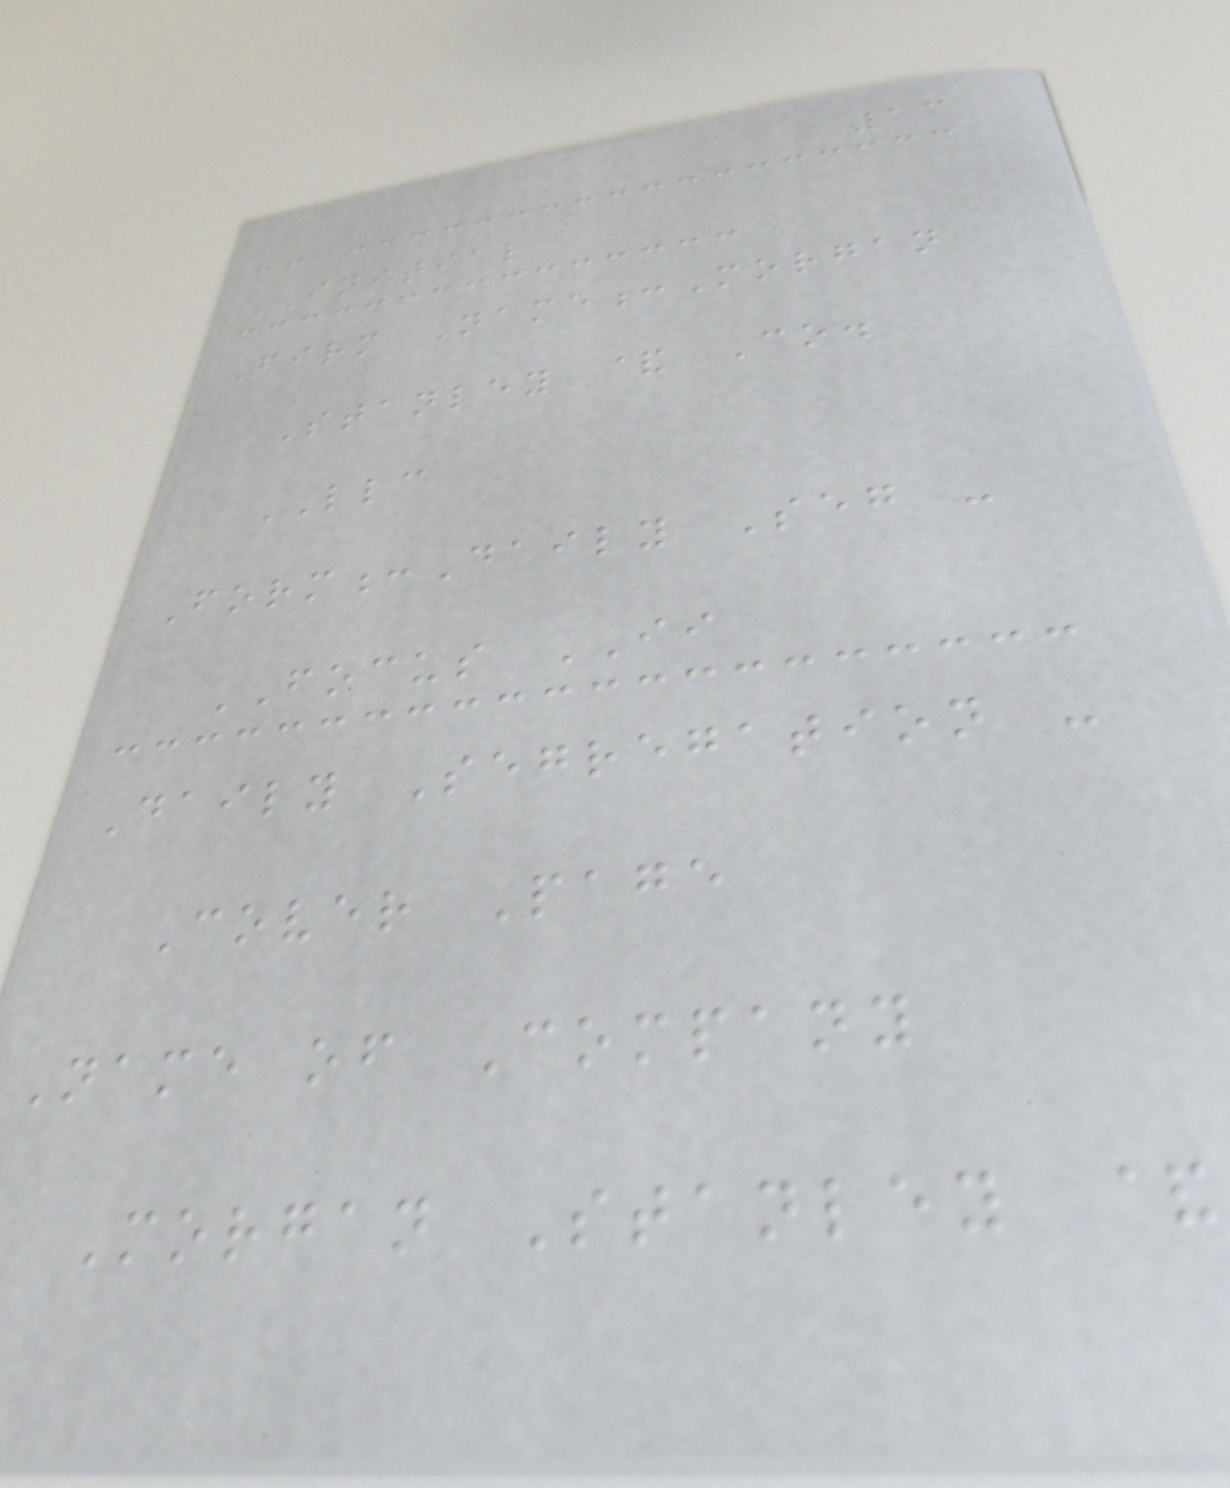13
INITIAL
Firm Name:Morgan
Stanley & Co.
LLC
Form:Daily Seg -
FOCUS II
Daily Segregation -
Cover Page
Name of Company
Morgan Stanley &
